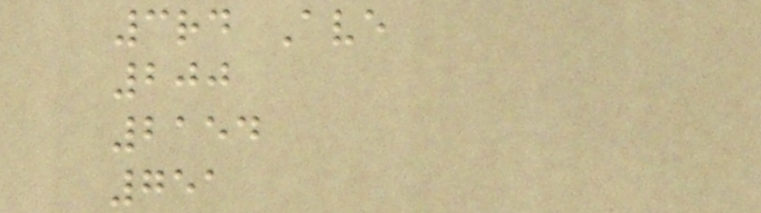3rd Ave
200
2154
751
